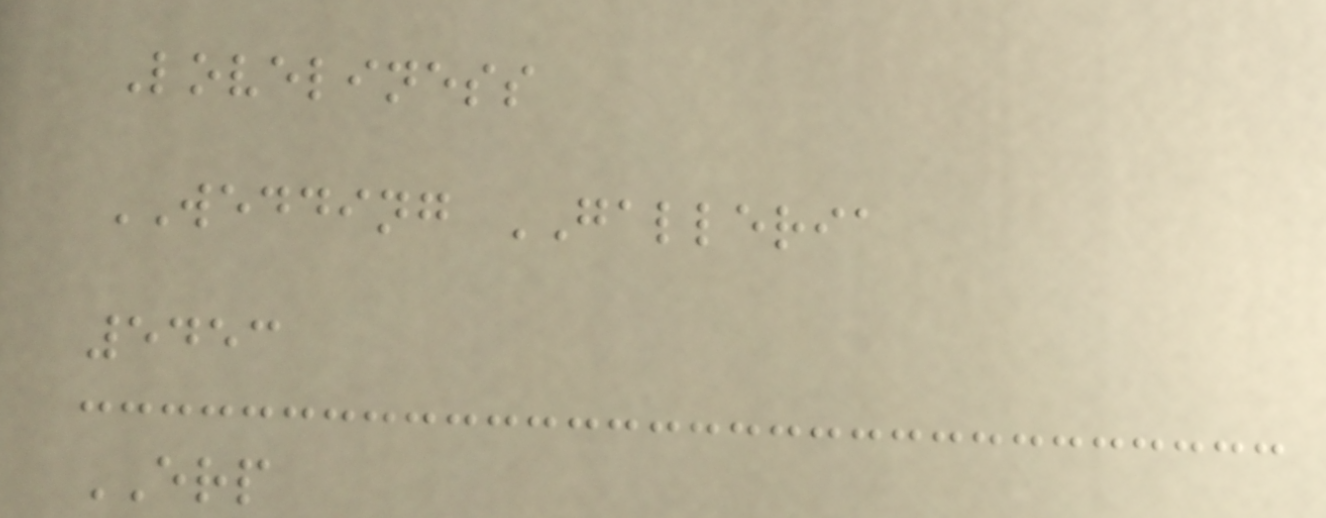Loveliness
WEDDING GALLERIA
5453
ERP
